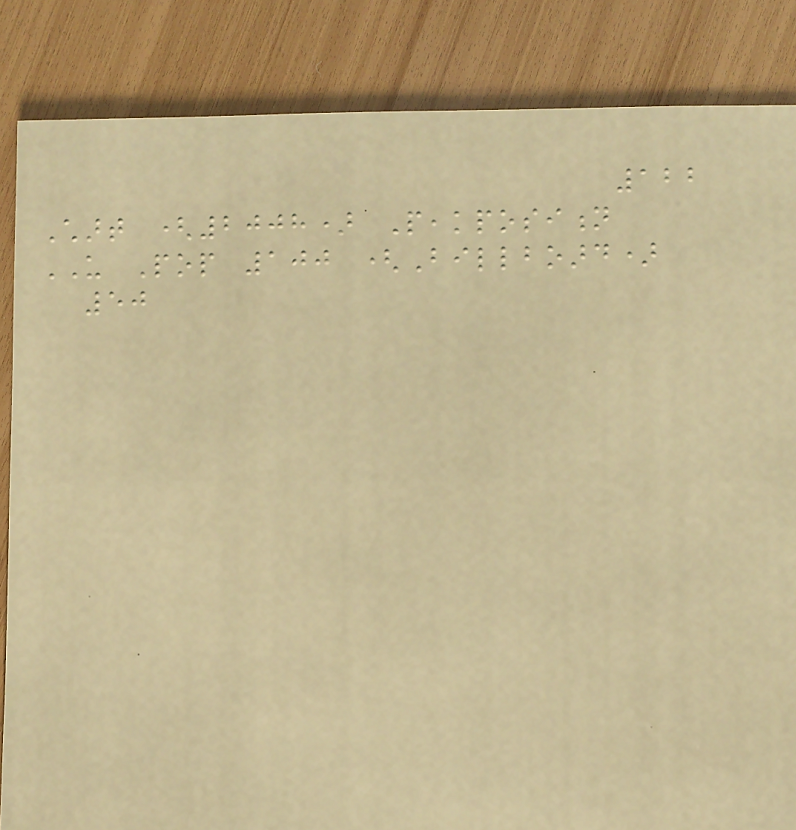122
Chart (2008) Peakposition
US Pop 100 (Billboard)
50
